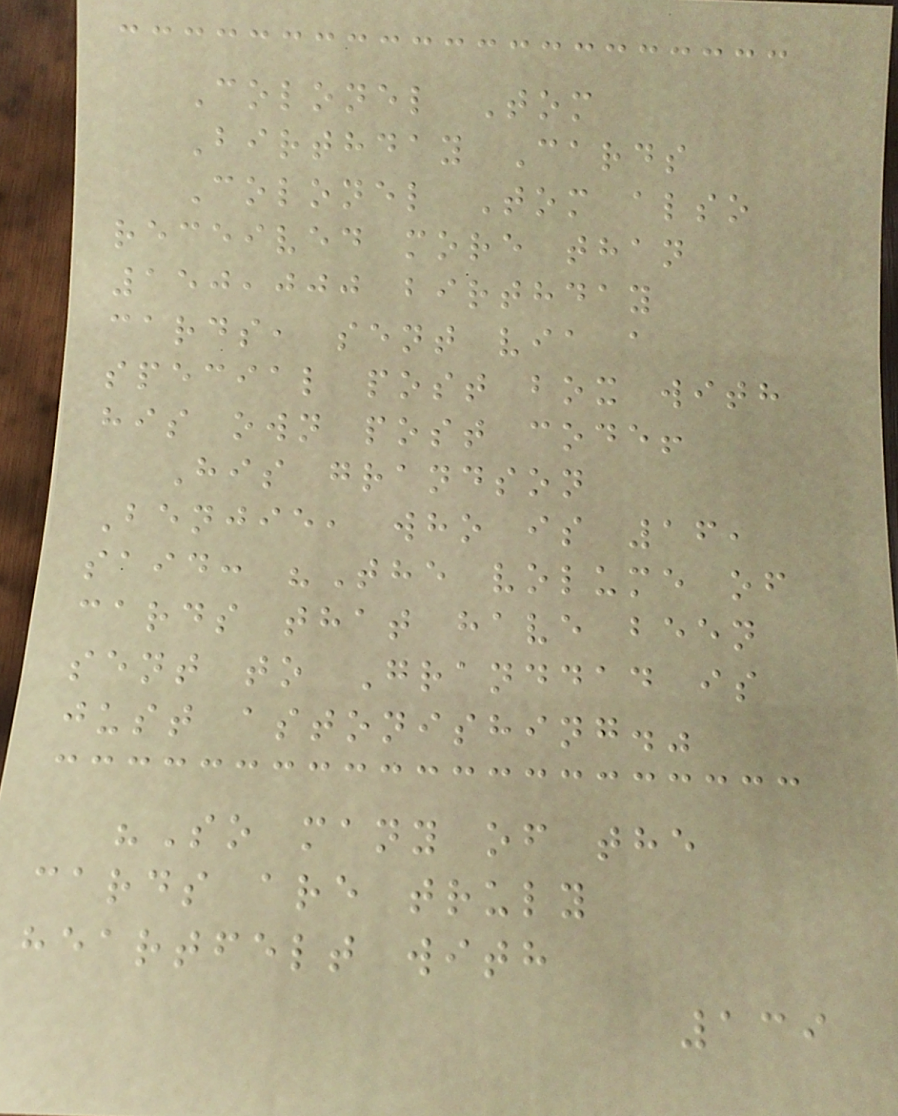Colonel Tom
Birthday Cards
Colonel Tom also
received more than
150,000 birthday
cards, sent via a
special post box with
his own post code!
His grandson
Benjie, who is 16,
said: "The volume of
cards that have been
sent to Granddad is
just astonishing."
"So many of the
cards are truly
heartfelt with
139
